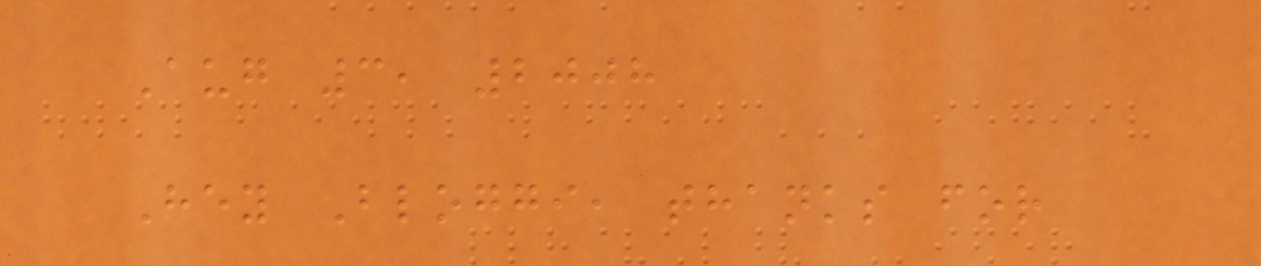Aug 3, 2008
Hey Bloggi, thanks for
